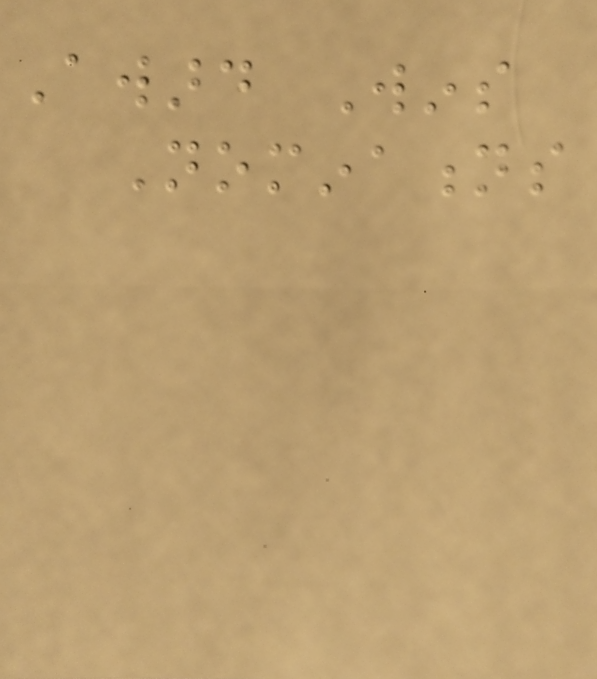Award Wins
Nominations
